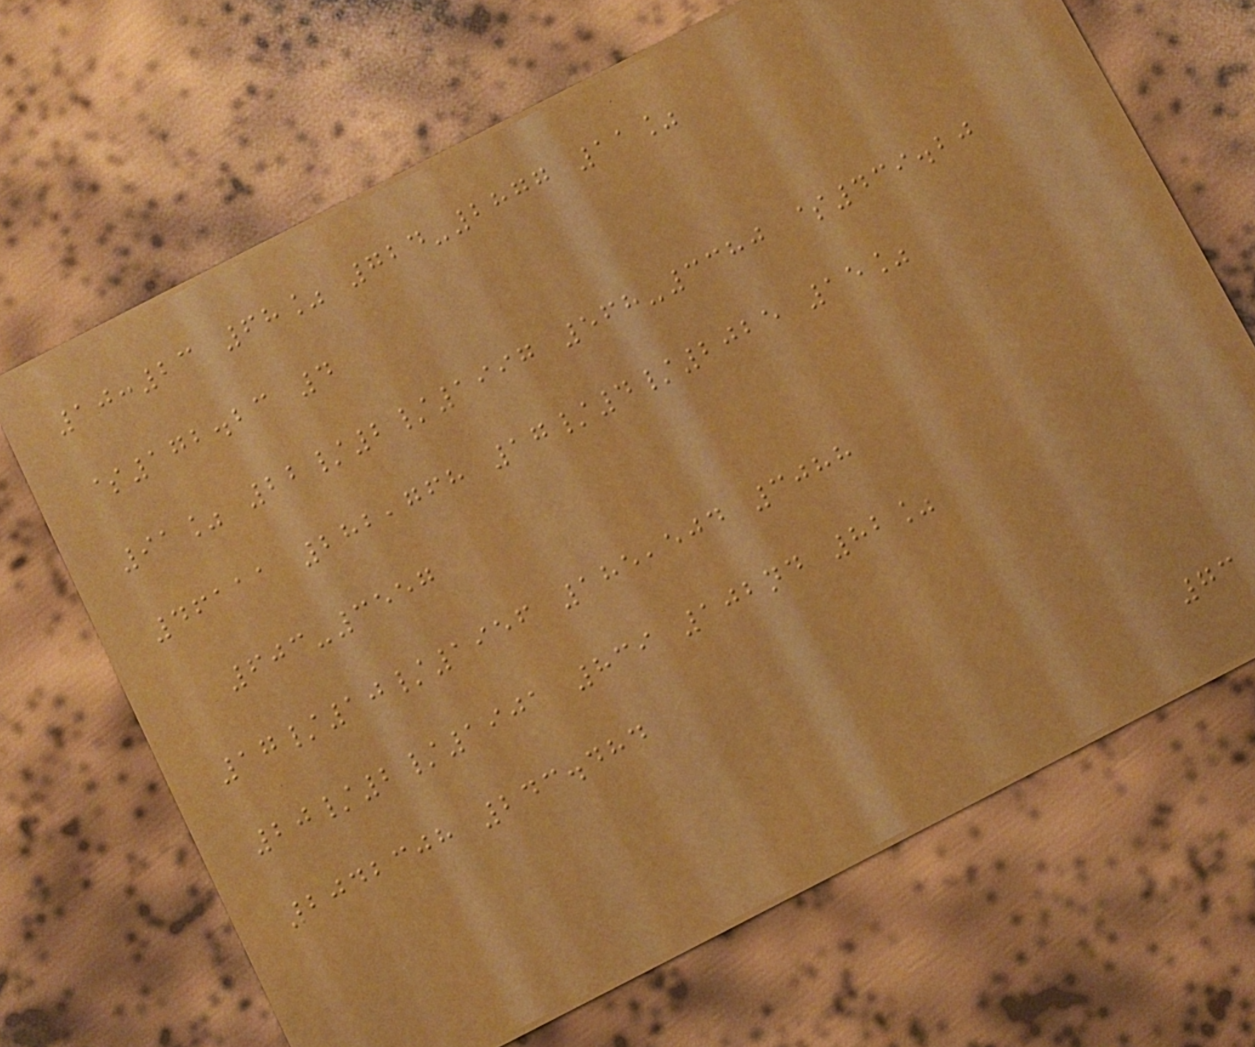10:23 68% 724-2877 11%
$172.23 4
91% 22/2/1997 568-3380 $439.20
46111 282,768 17/4/2025 15%
603-3557
17/10/1956 185,504 3088
20/2/1901 839 102nd 82%
2042308 243.484
73
